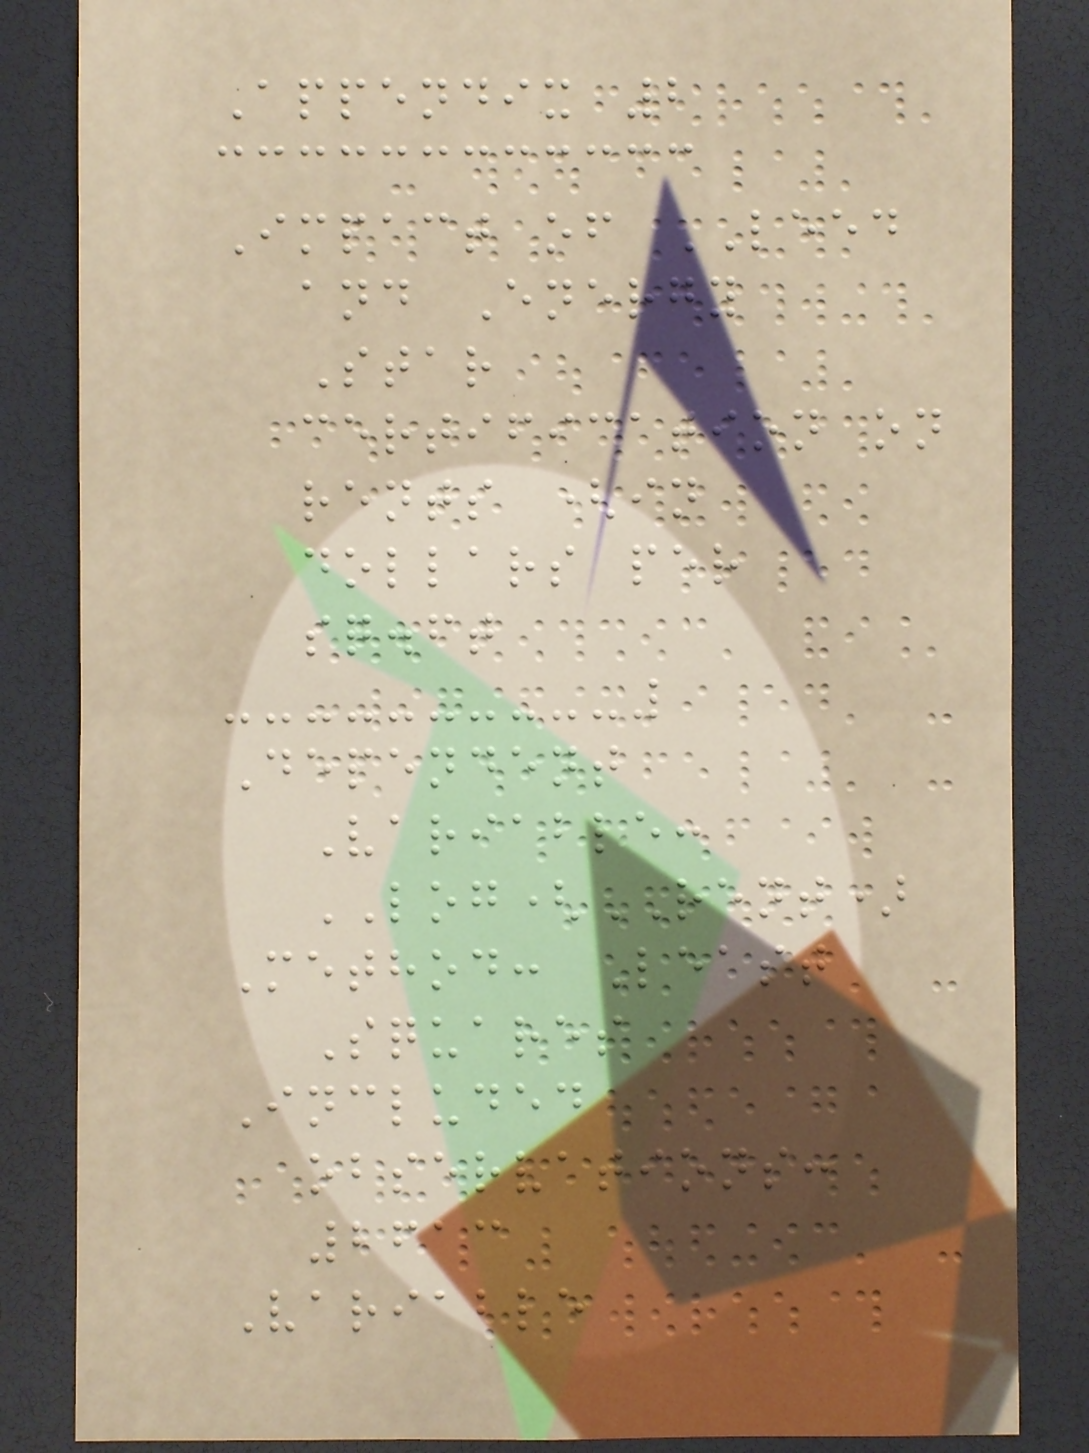Appendix 2
Impact of LEED
and Energy
Star
certification on
rents (in
dollars per
sq.ft
Dependent
Variable:
LOG(RENT)
Method: Least
Squares
Included
observations:
2613
Variable
